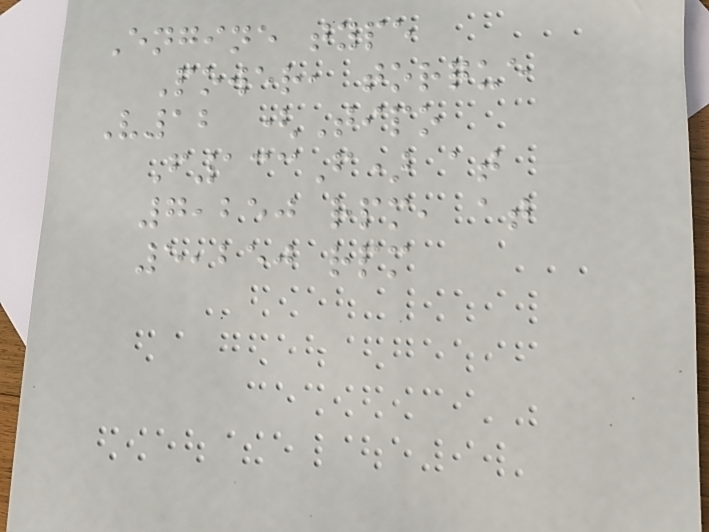Engine type
Power, torque
V12 (Tipo
F133F) at
7,250 rpm, at
5,250 rpm
